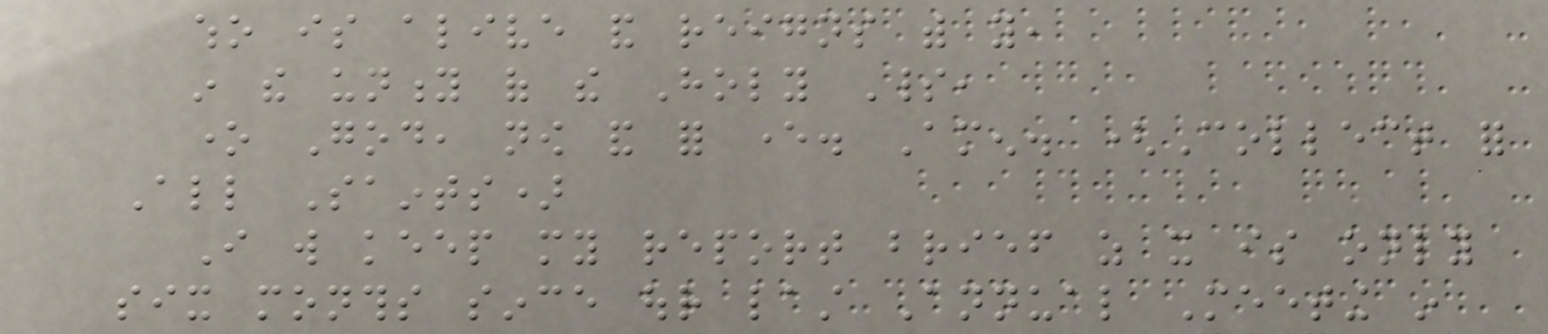who is alive and reigns with you,
in the unity of the Holy Spirit,
one God, now and for ever. Amen. (Collect for
All Saints)
I will keep my report brief as it is only
six months since our last Annual Meeting in
